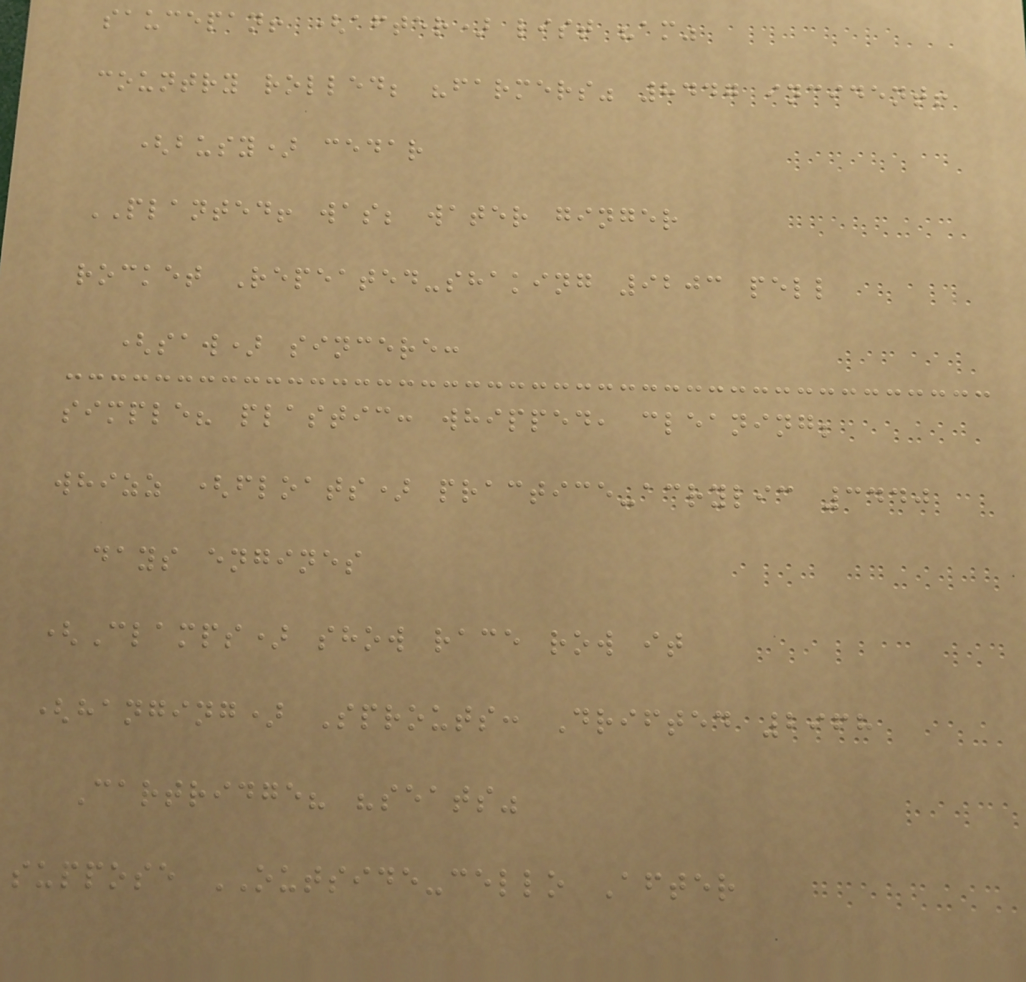saucepan! (after) list "am"
country rolled; "farmers" 8447 incident!
(busy) cedar
PLANTED! was; water ginger
rocket Repeated-shaking 9203 pell
(saw) sincere:
simple? plastic: whipped, cleaning;
whizz (floats) practice-acrylic 3440
days engines
(Clamps) show race row it
(hanging) Sprouts: Drifted 2968
Cartridge? "seats"
suppose OUTSIDE-cello After
